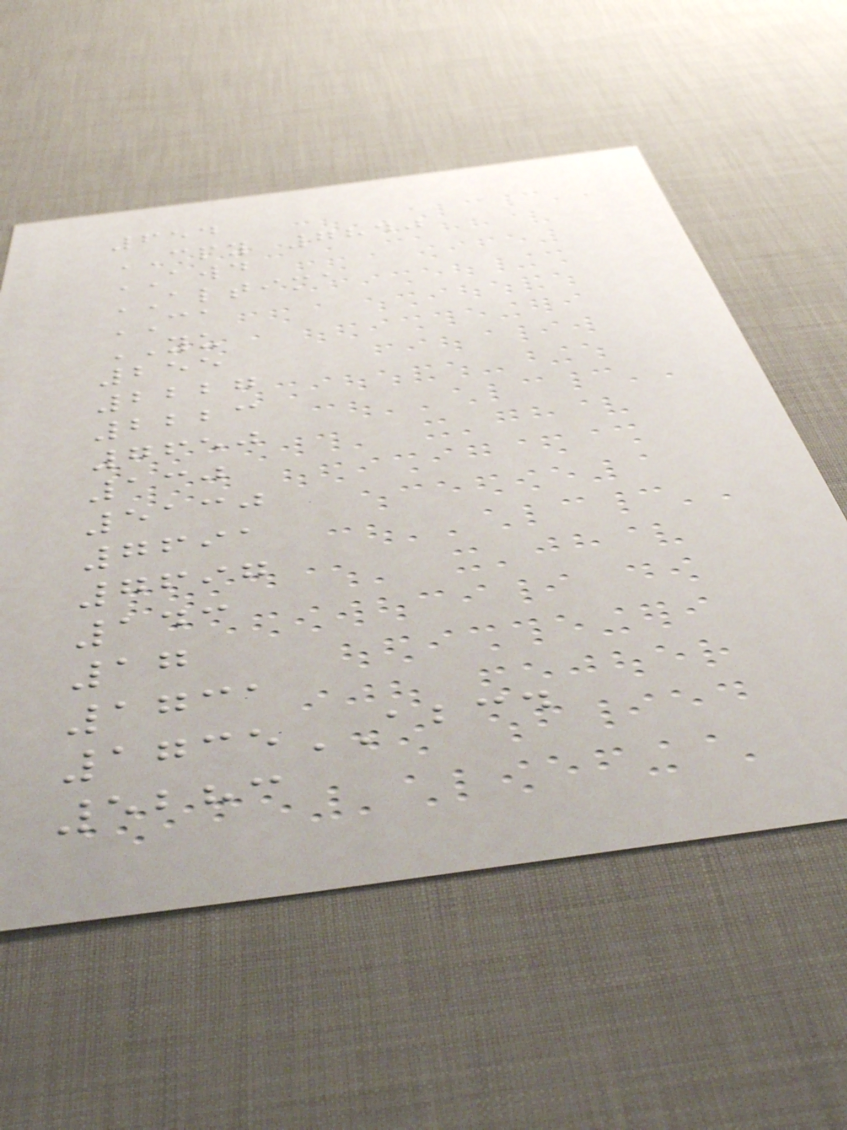654
CPY 7840
AWD
ALTIMA
CA
YU
255
2227
2223
7650
130
5130
7691
7697
143
17
1731
1735ABCD
5283
